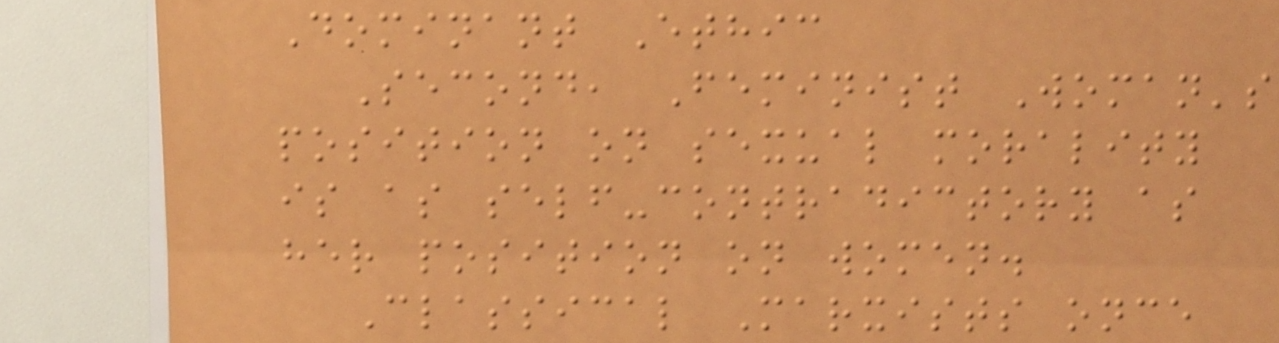Dominant Ethic
Second, Feminist Woman's
position on sexual morality
is as self-contradictory as
her position on women.
Classical Marxists once
